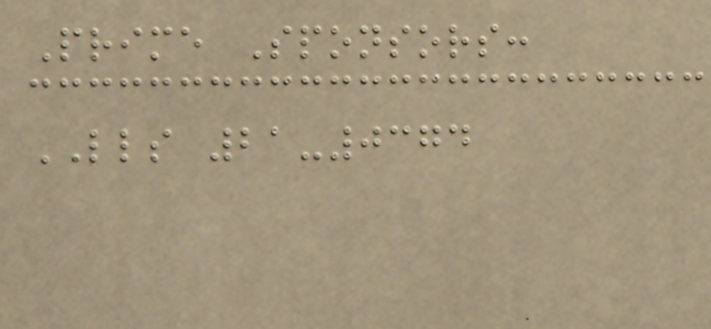Prime Sponsors:
LLS 21-0374
